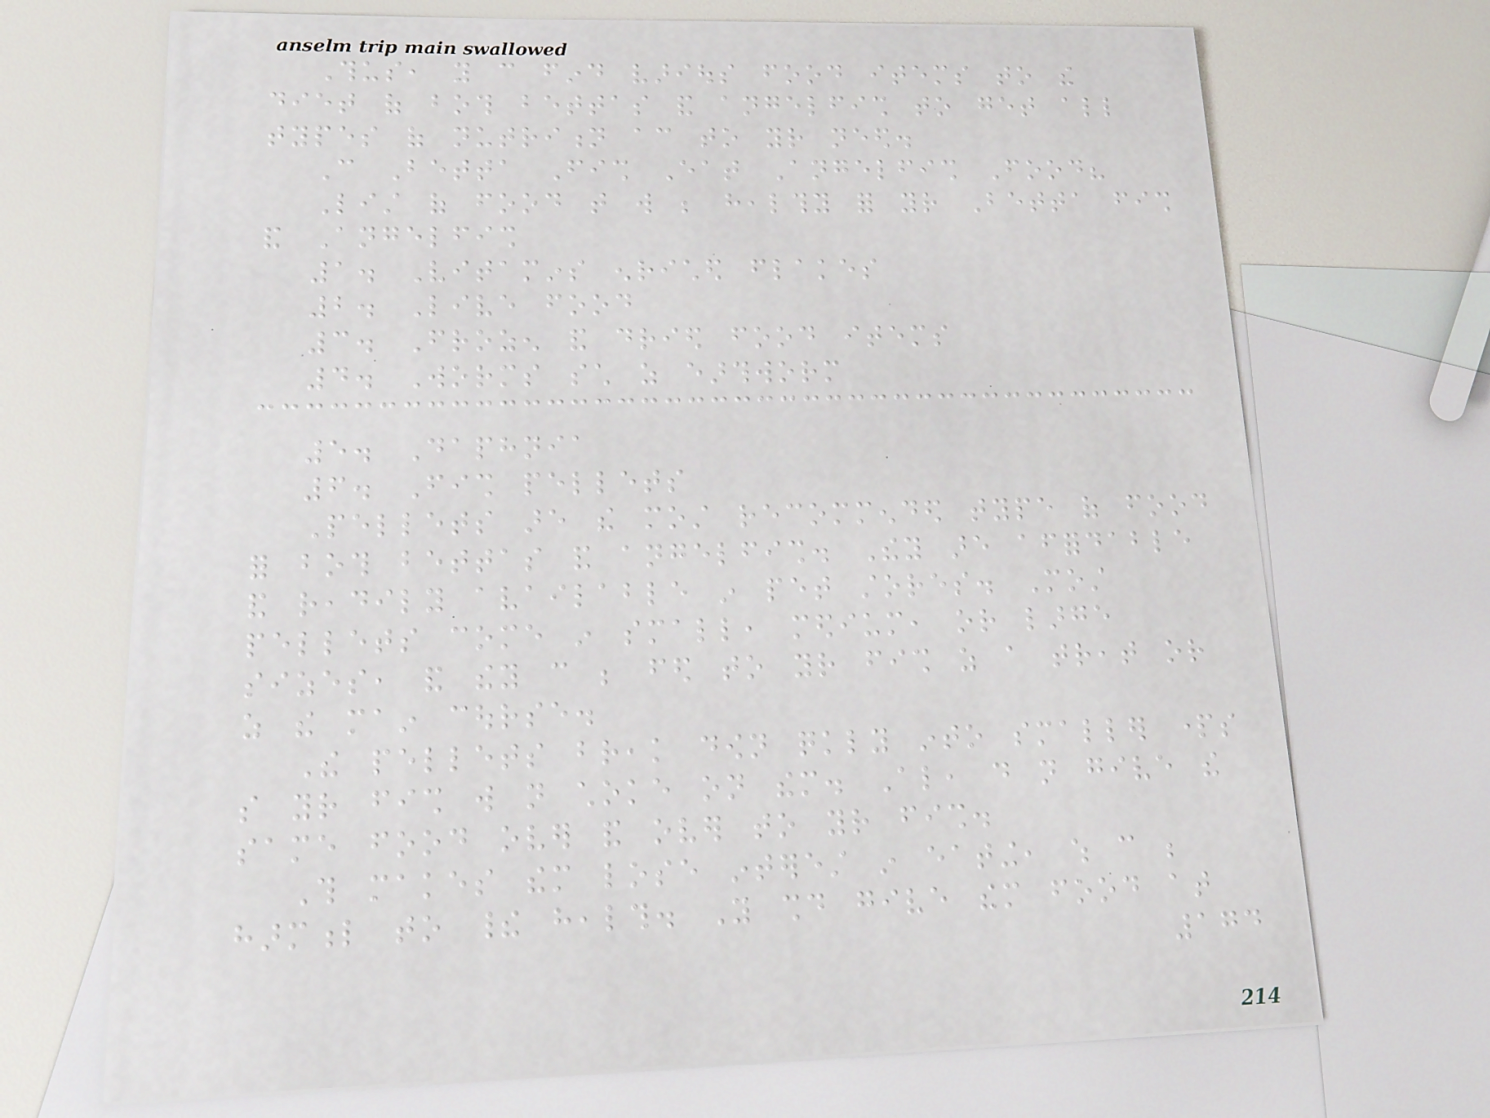Thus, you can find various food items to the
diet of both bettas and angelfish to get all
types of nutrition according to your need.
Can Betta Fish Eat Angelfish Food?
List of food that will be healthy for your Betta fish
and Angelfish
1. Vitamins enriched flakes
2. Live food
3. Frozen and dried food items
4. Worms such as earthworm
5. Daphnia
6. Fish pellets
Pellets are the most recommended type of food
for both bettas and angelfish. They are affordable
and readily available in pet stores. Most
pellets come in small, medium, or large
sizes, and they can be fed to your fish as a treat or
as the main course.
The pellets break down quickly into smaller parts
so your fish will not choke on them. Also, do not give the
same food over and over to your fish.
This makes them lose interest in eating, which can be
harmful to their health. You should give them food at
174
